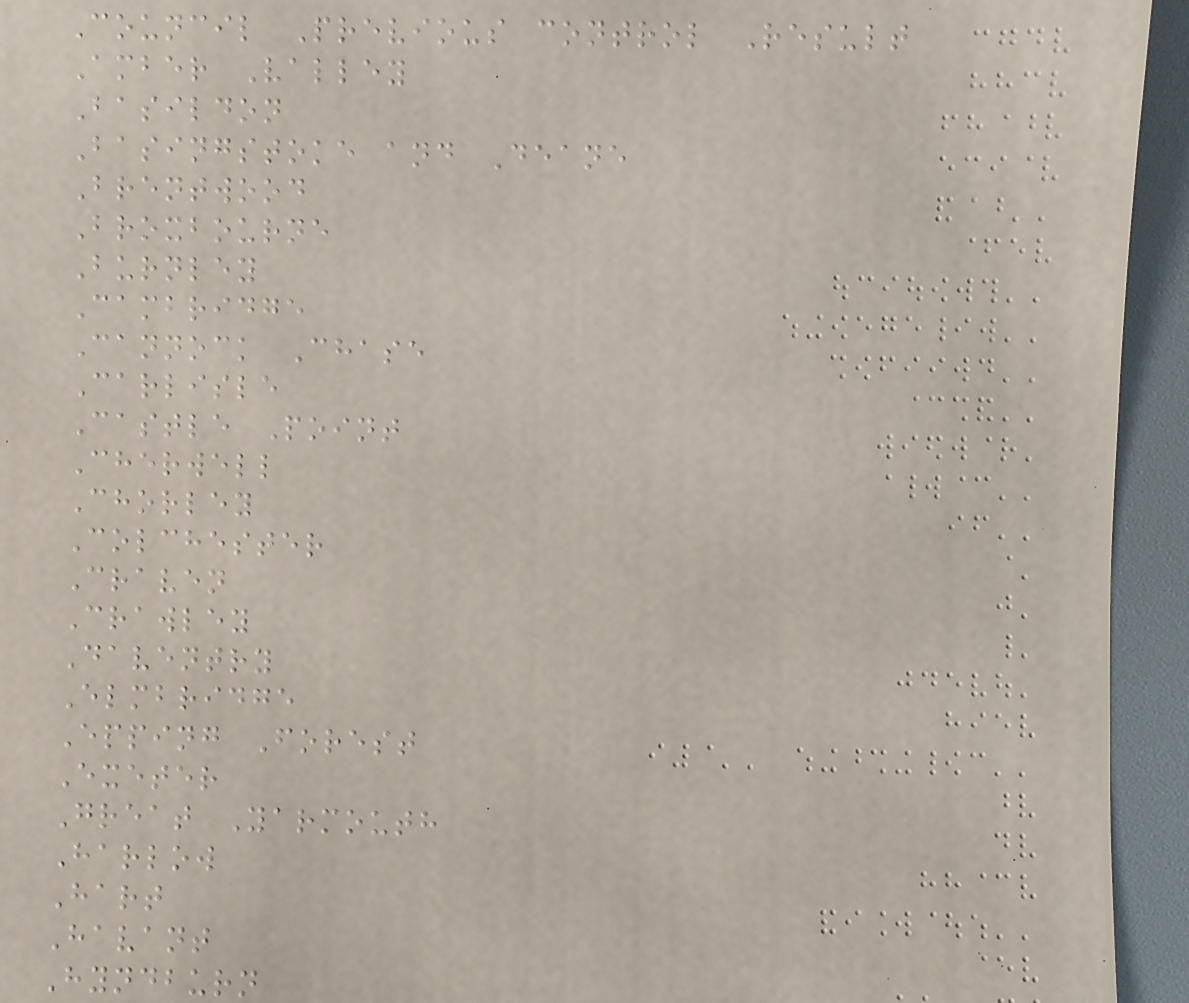Council Previous control Result
Amber Valley
Basildon
Basingstoke and Deane
Brentwood
Broxbourne
Burnley
Cambridge
Cannock Chase
Carlisle
Castle Point
Cherwell
Chorley
Colchester
Craven
Crawley
Daventry
Elmbridge
Epping Forest
Exeter
Great Yarmouth
Harlow
Hart
Havant
Hyndburn
